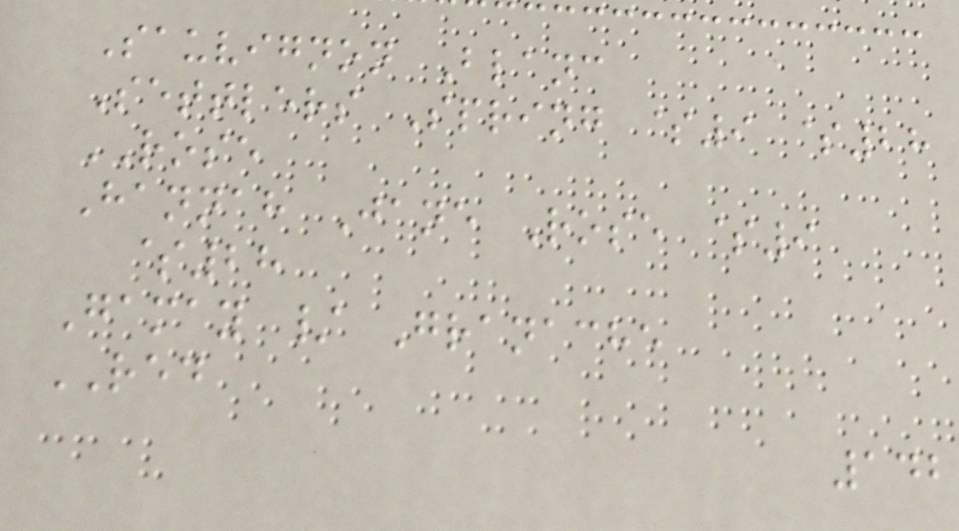Sauvignon Blanc
Settlers Spring $9 $28
ROSE
Hannah Jane Rose $9
$28
Gamay / Granache
RED
142
